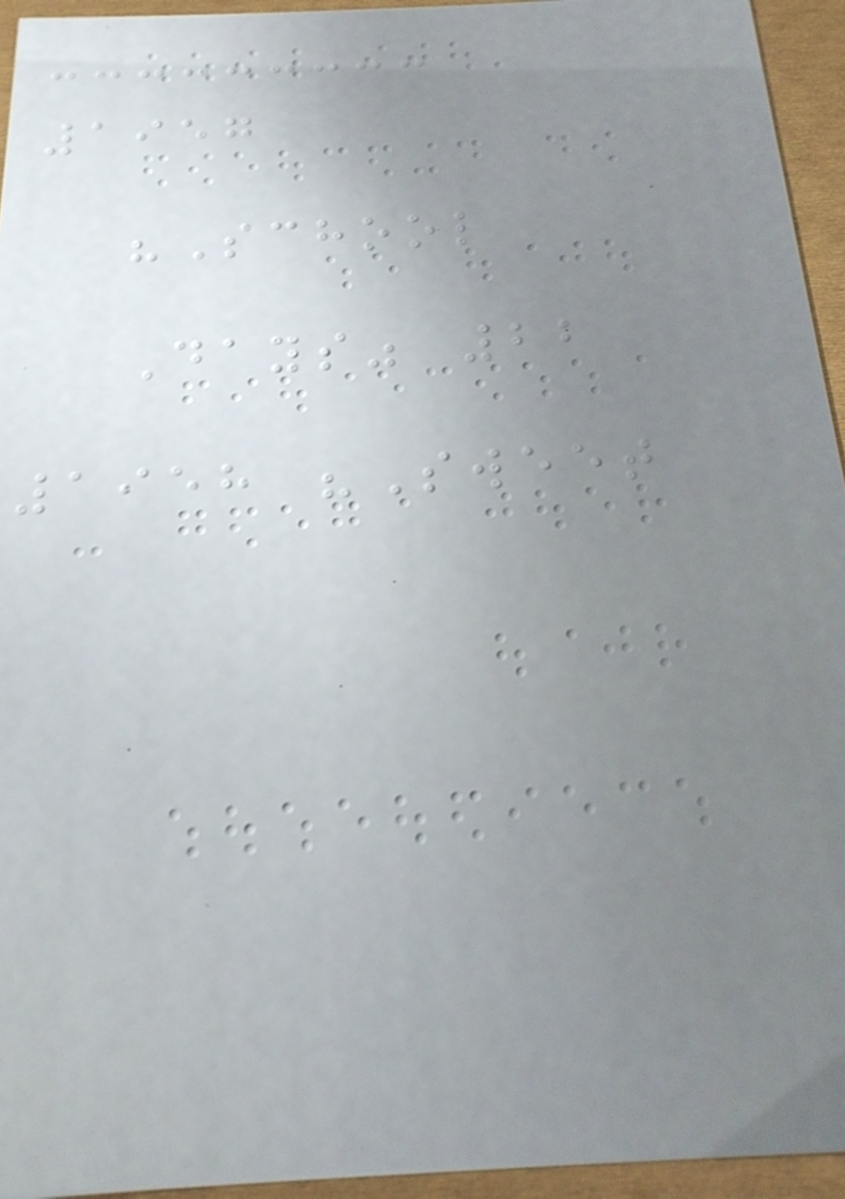1957
"School
Days" 22
1958 "Sweet
